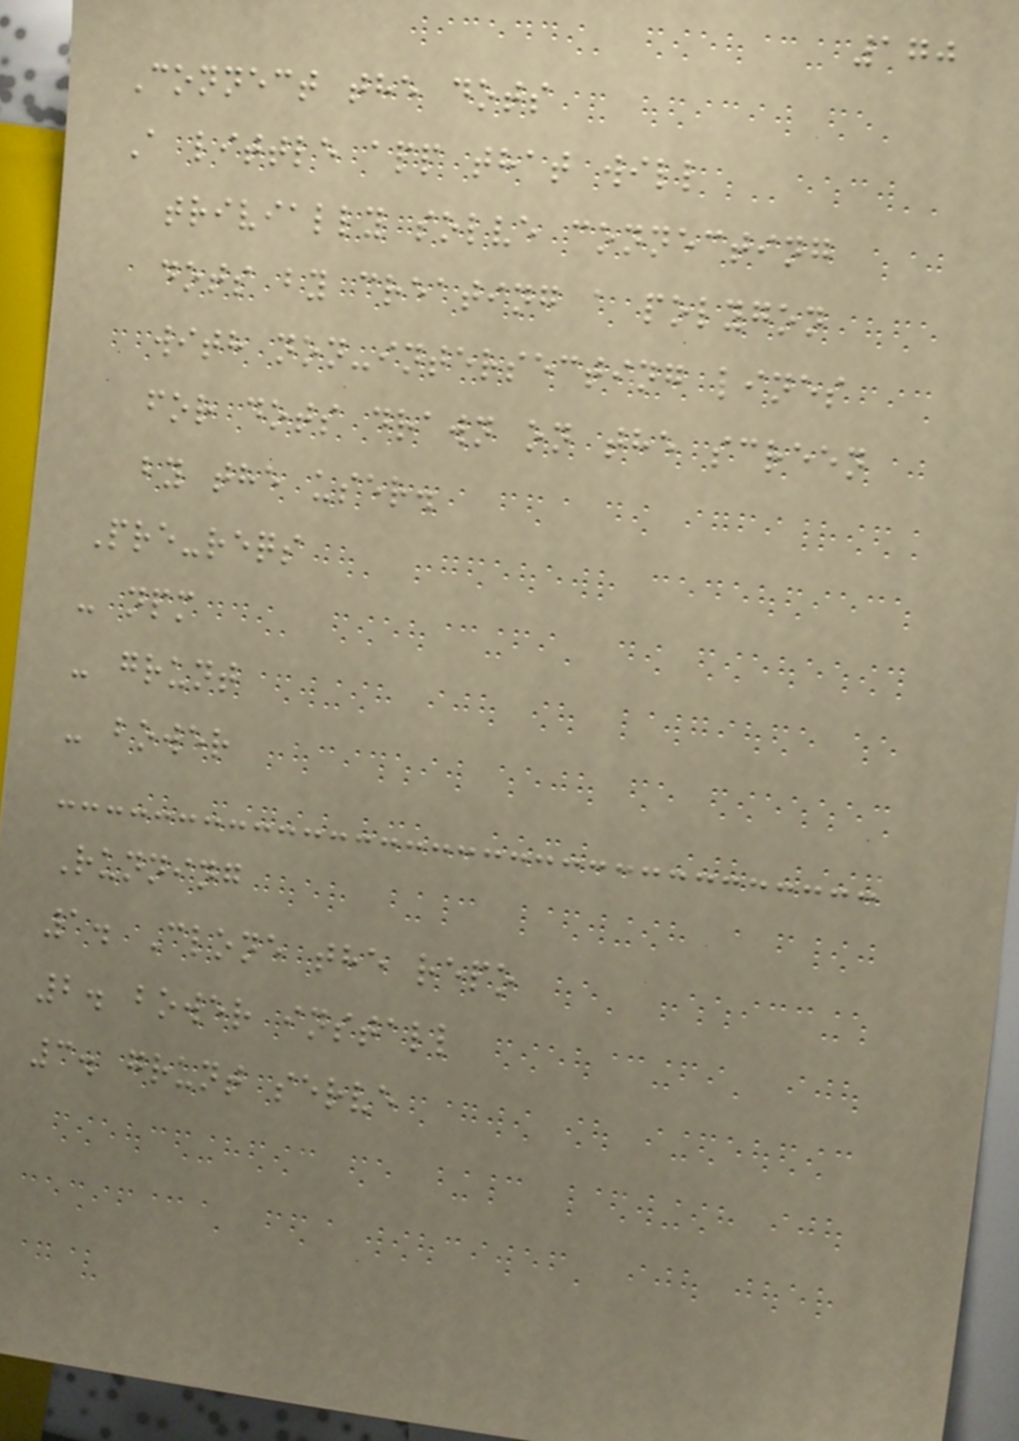170
Connect the dots
A little app that will
trivially solve connecting
dots by creating a polygon
with non-intersecting lines
for dots drawn on the screen
by the user.
Pre-reqs
- npm
- grunt
- bower
Running
1. Clone the repo
2. bower install
3. grunt serve
